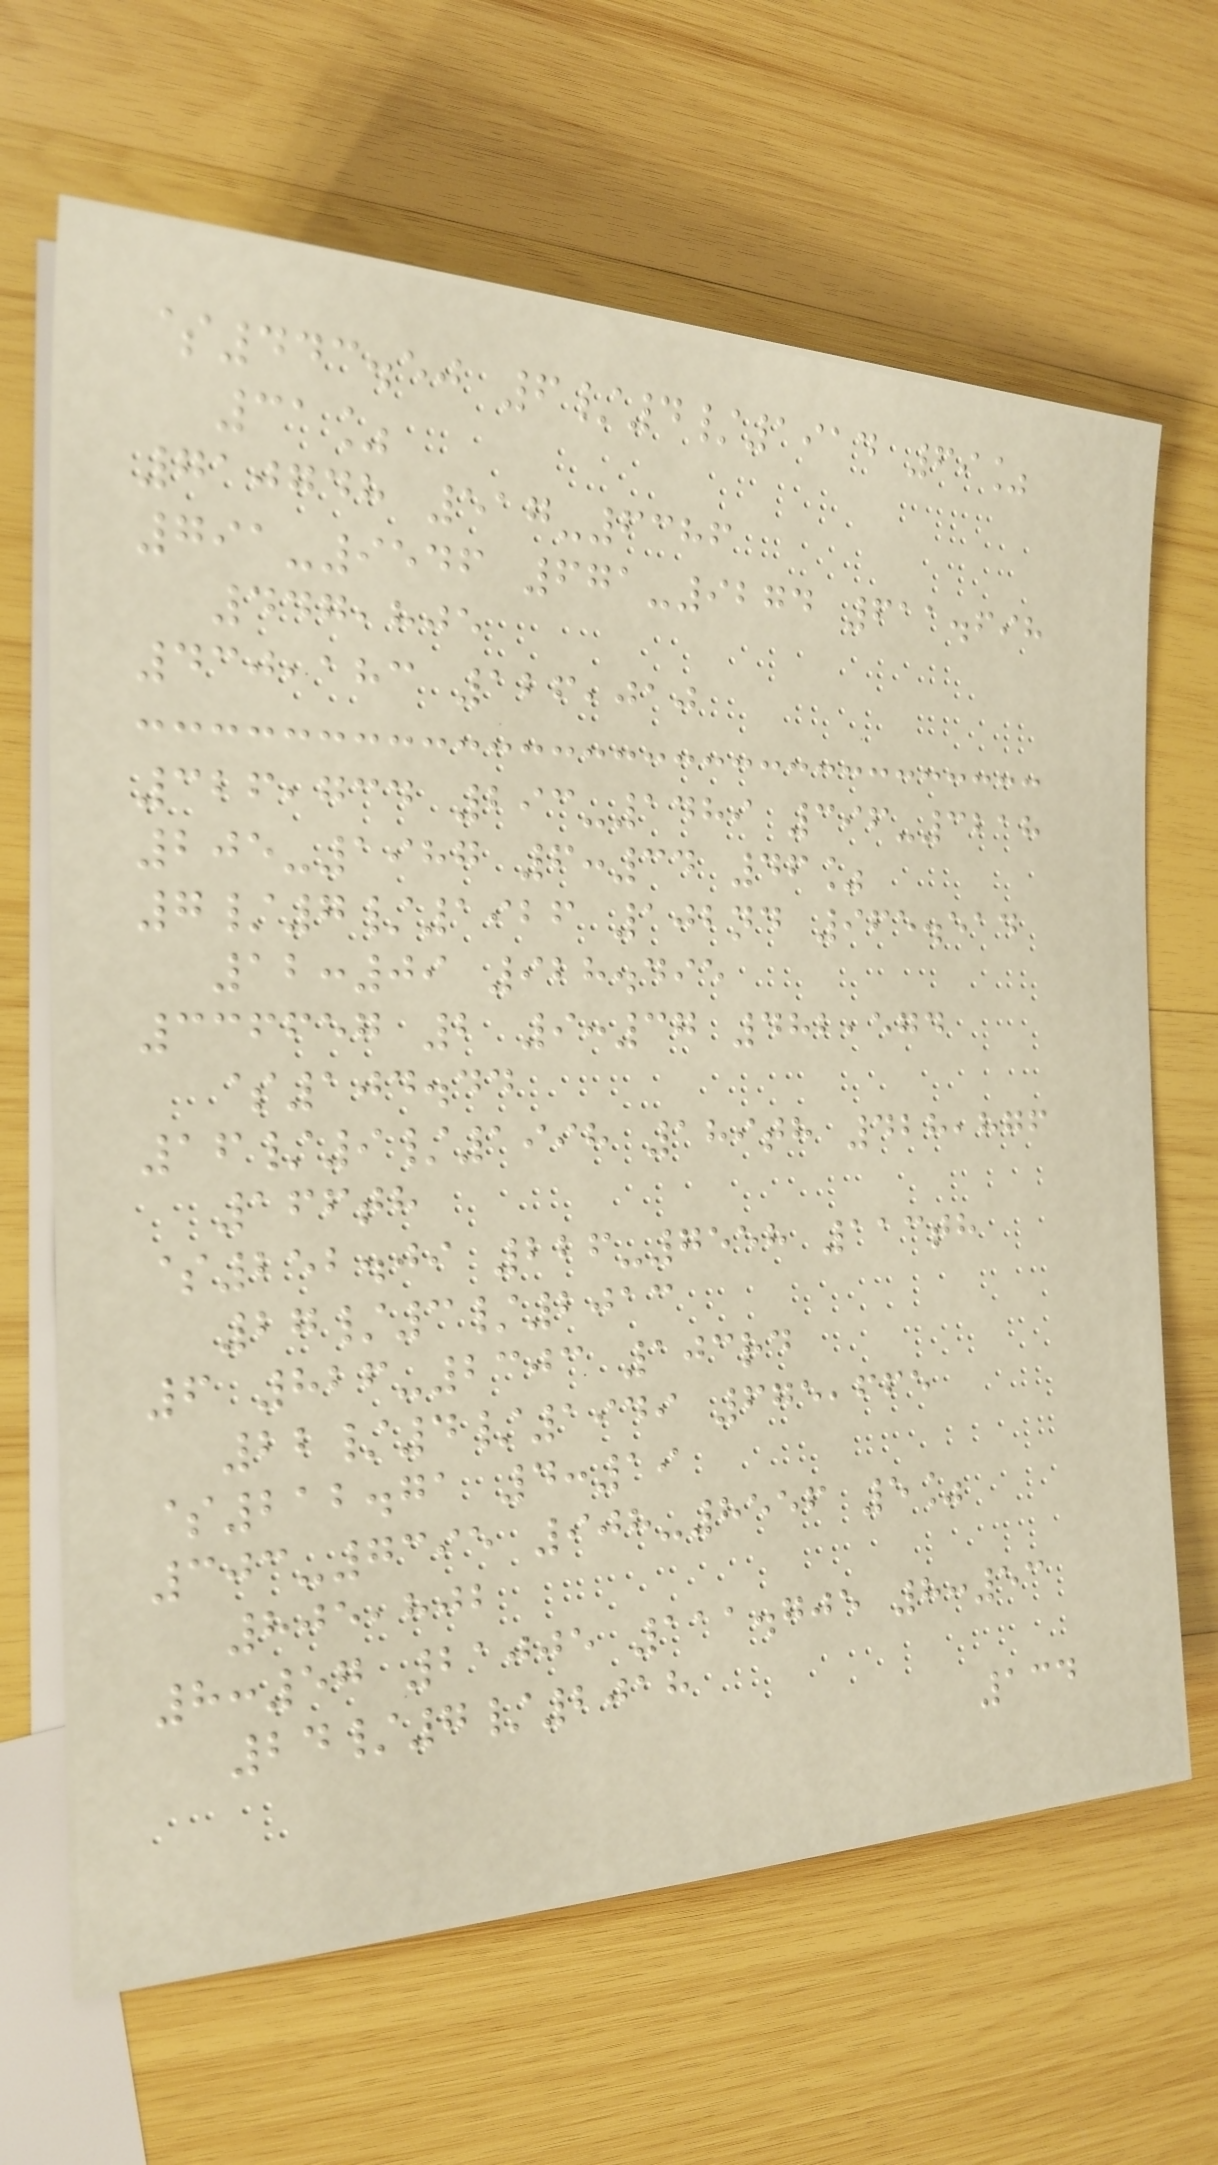$443.50 6/4/1914 69%
31%
710748 517-6386
791-9546 671-9274 611.698
447,805
430,183 126,010
326,734 293-1489 396-3218
205-1987 6:34 46%
7/7/1926 102nd 965.514
12:09 928.495
336657 2 9:37 482,574
$104.44
16/9/1998 189th 428,876
166th
$252.09 226-7558 113th
27/3/2013
6 826-2303 103rd
22/4/1949 675,665
$212.71 4:19
303-7395 908-8556 5%
805,802
8:57 21005 111.705 8:53
24/7/2018
134
